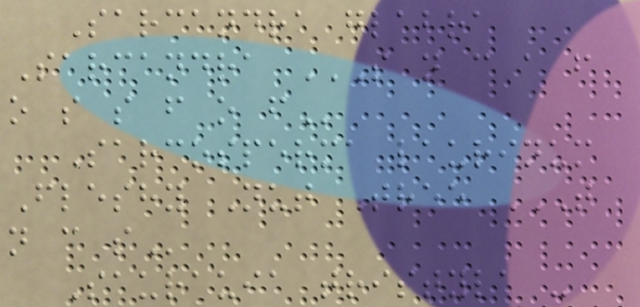Sarcandra glabra
Sarcandra S N C A F
O S S F O F
Sarcosperma laurinum
Fleshy Nut Tree T
N C S
Saurauia tristyla -
